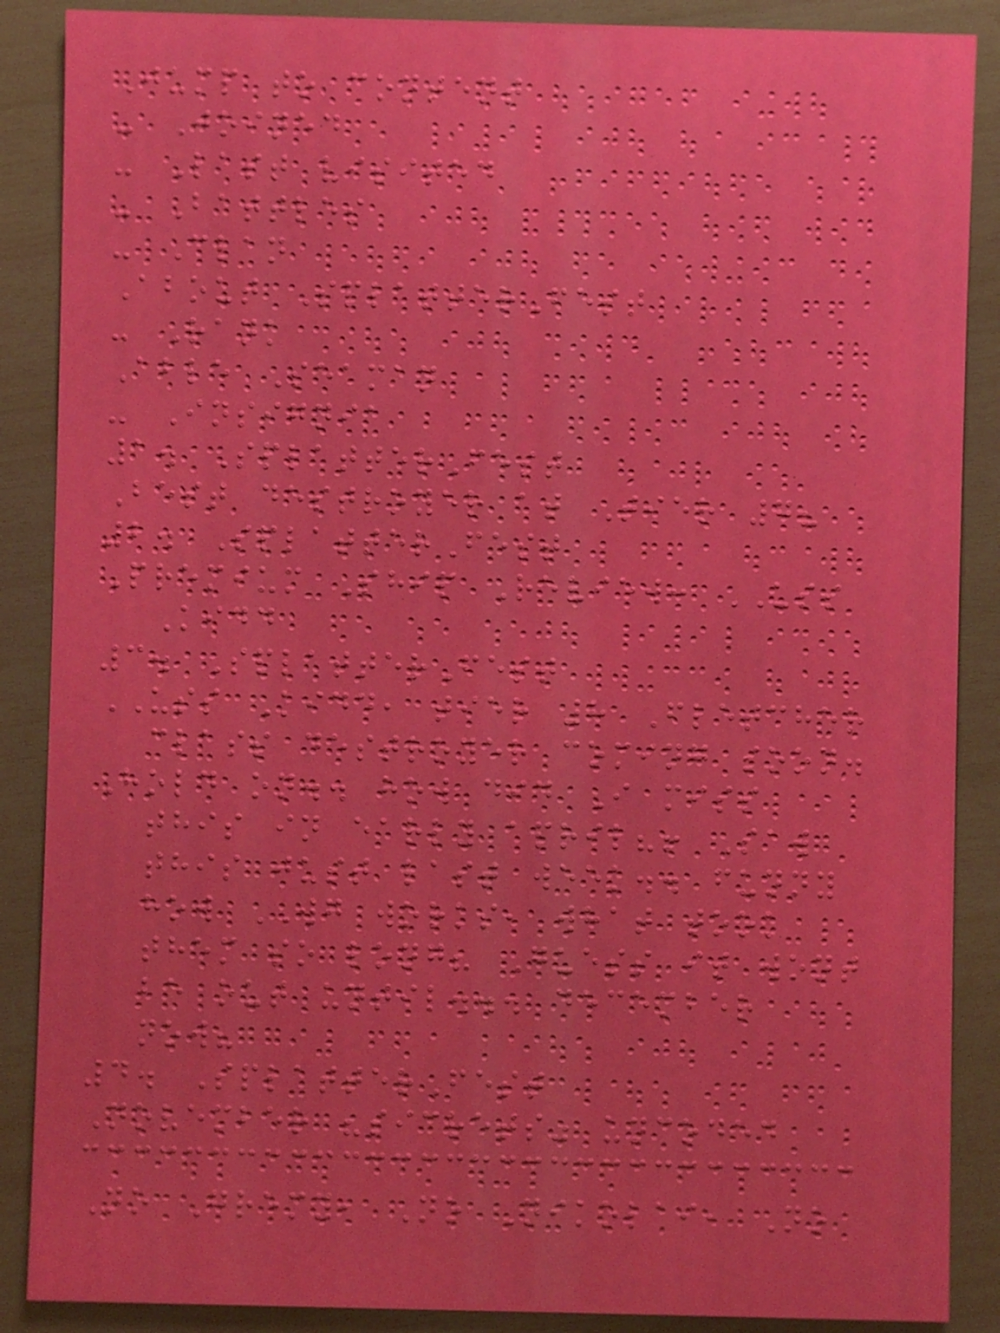Jump to content
- Joined
- Last visited
- Battles
- Clan
About SplatterFest
- Rank
Able Seaman
- Insignia
1. SplatterFest
Best destroyer at Tier 7?
2. SplatterFest
Premium Ship Review: USS
Kidd
3. SplatterFest
USS Kidd, tier 8 Fletcher
class destroyer coming soon.
Hold on.. how did I miss
this in early april?! Saw
this just last week.. funny
how WG works, what took
them so long? Guess it wont
be out until... december
now?
4. SplatterFest
November "sicrets" uncoded
No Gremy, No Nikolai, No
